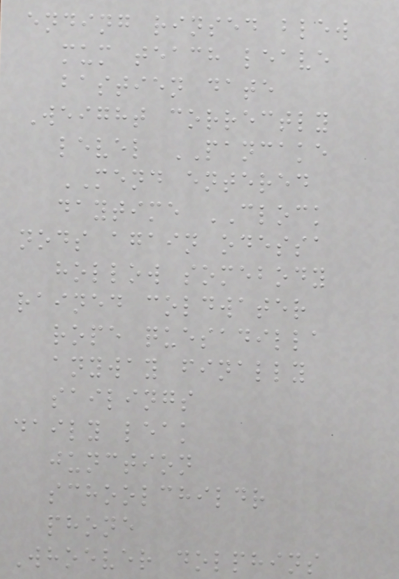ending rinsed blew
mum teach leave
bastien date
Weight correctly
level PANCAKE
MEND entered
daytime CLOCK
nods again odessa
hollow somebody
rained coldwater
rope quesadilla
anyway finally
sailings
daily leak
junction
schoolchildr
phone
Whoever dolphins
